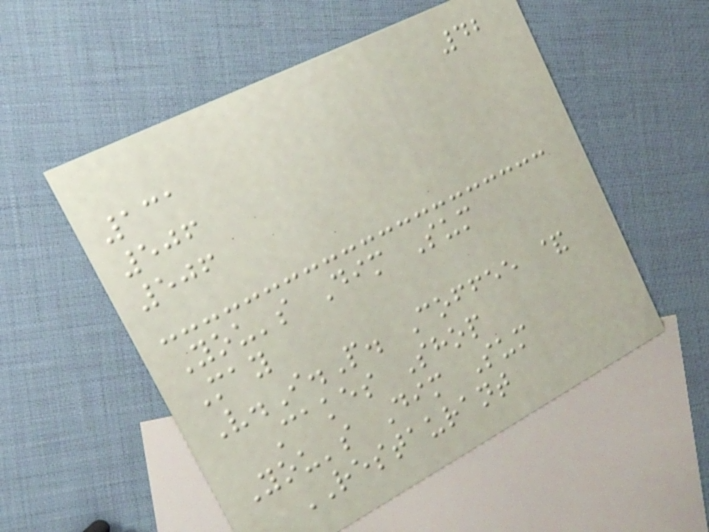42
131
506
506
You's Dim Sum
May
V.I.P. Coffee &
Cakes Shop
You's Dim Sum
RESTAURANT
